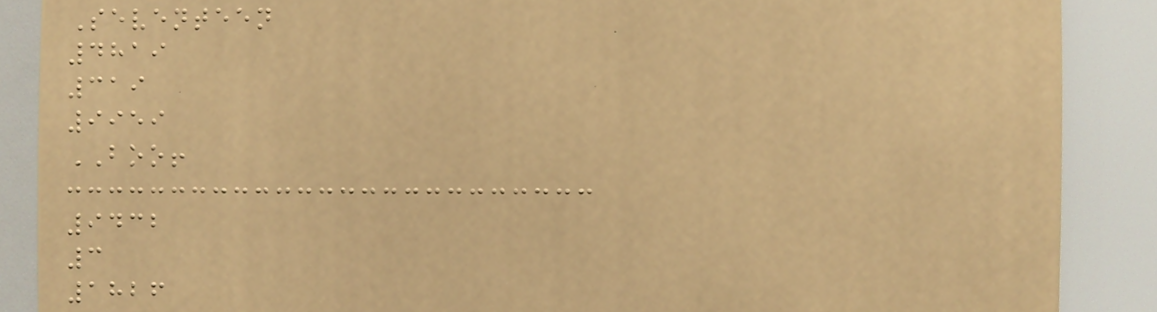Seventeen
4819
319
9959
BOO!
9432
3
1826
